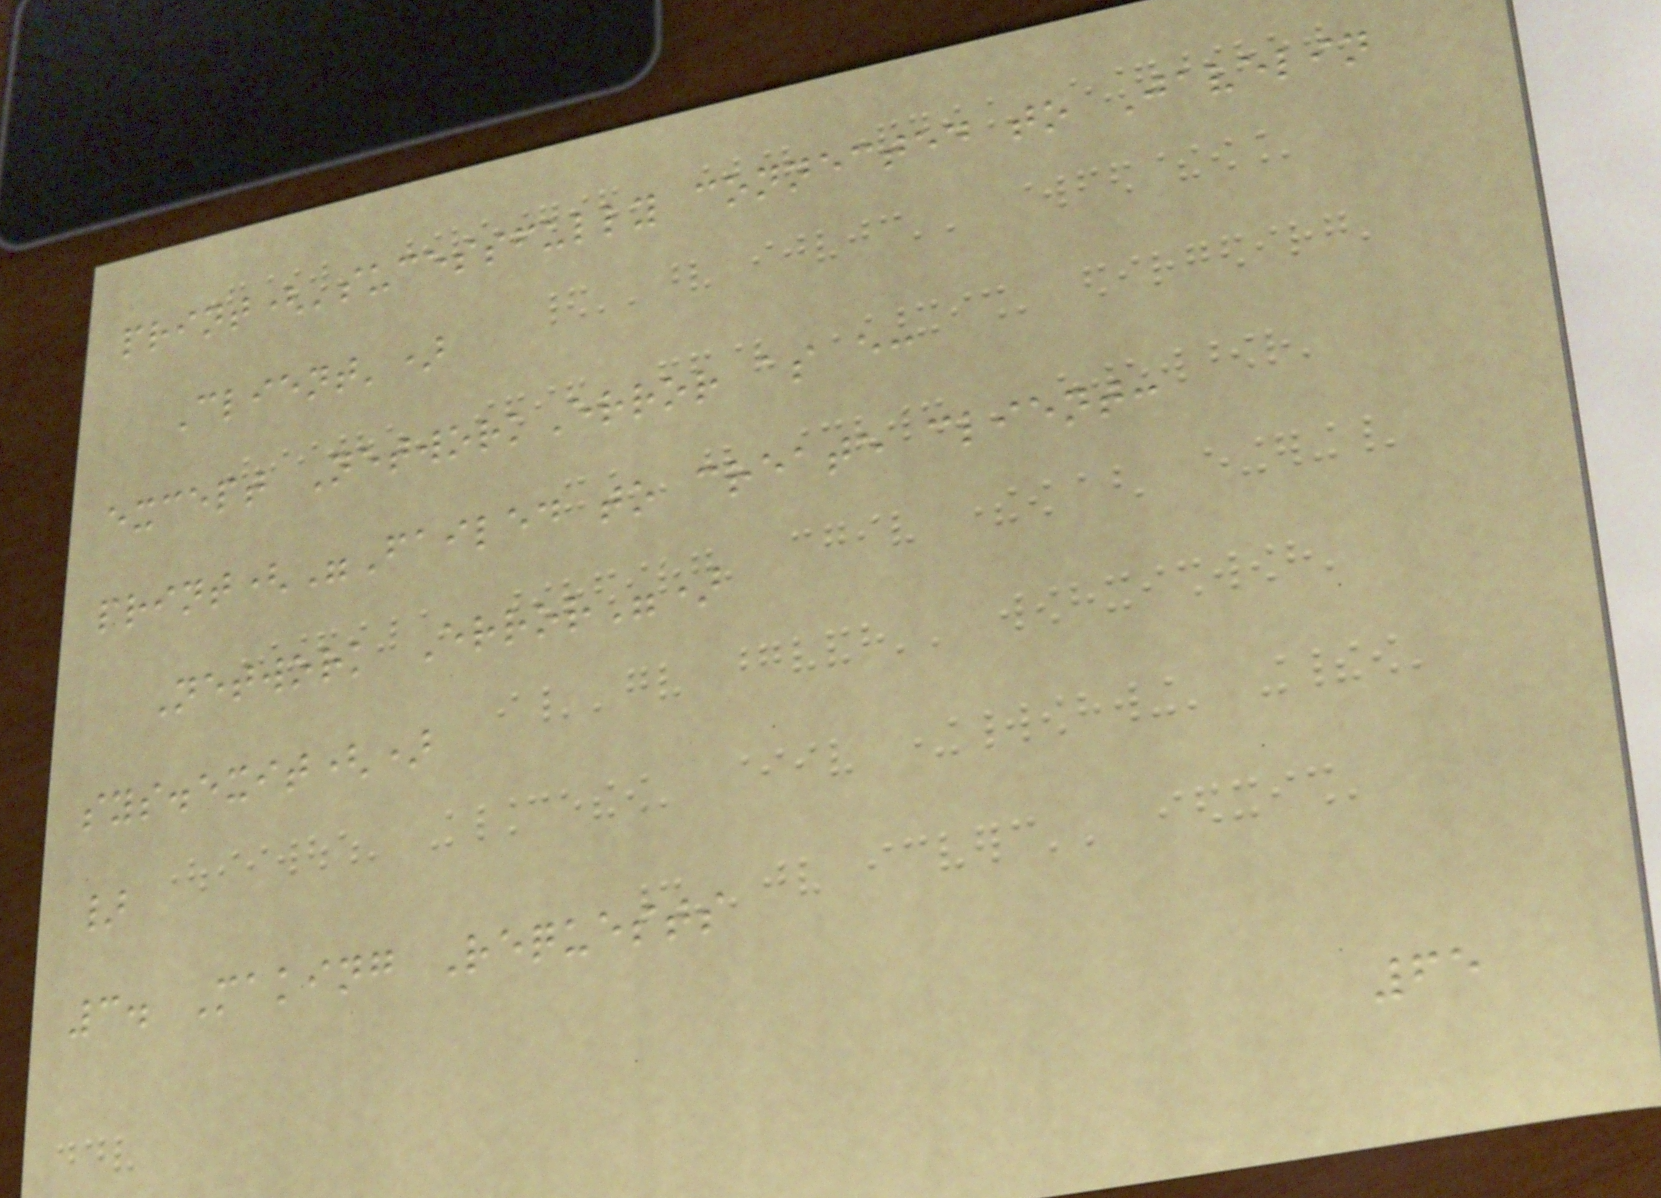print('sucessfully connected to Javelin
Client')
except NetworkError as e:
print("Failed to create client:
Network Error")
sys.exit()
}
3. Making Requests
65
